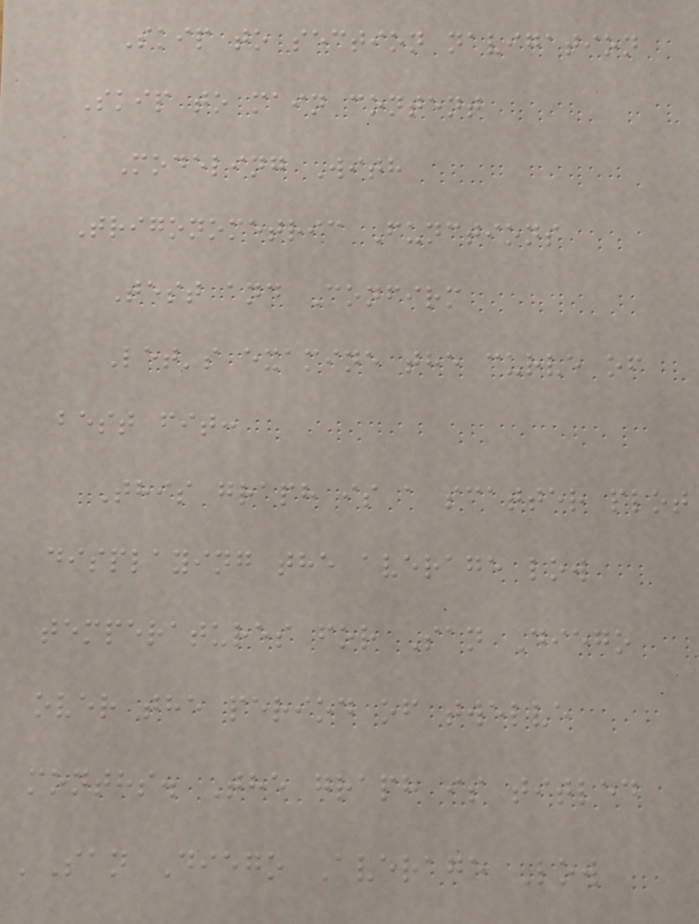Skip to section navigation
Skip to main content
Modeling With
Trigonometric Functions
Test and Confirm
Let's examine the curve of
best fit:
This graph is a scatter plot
displaying the average low
temperatures for San Diego
over the period of twelve
months. The graph is titled
'San Diego Average Low
